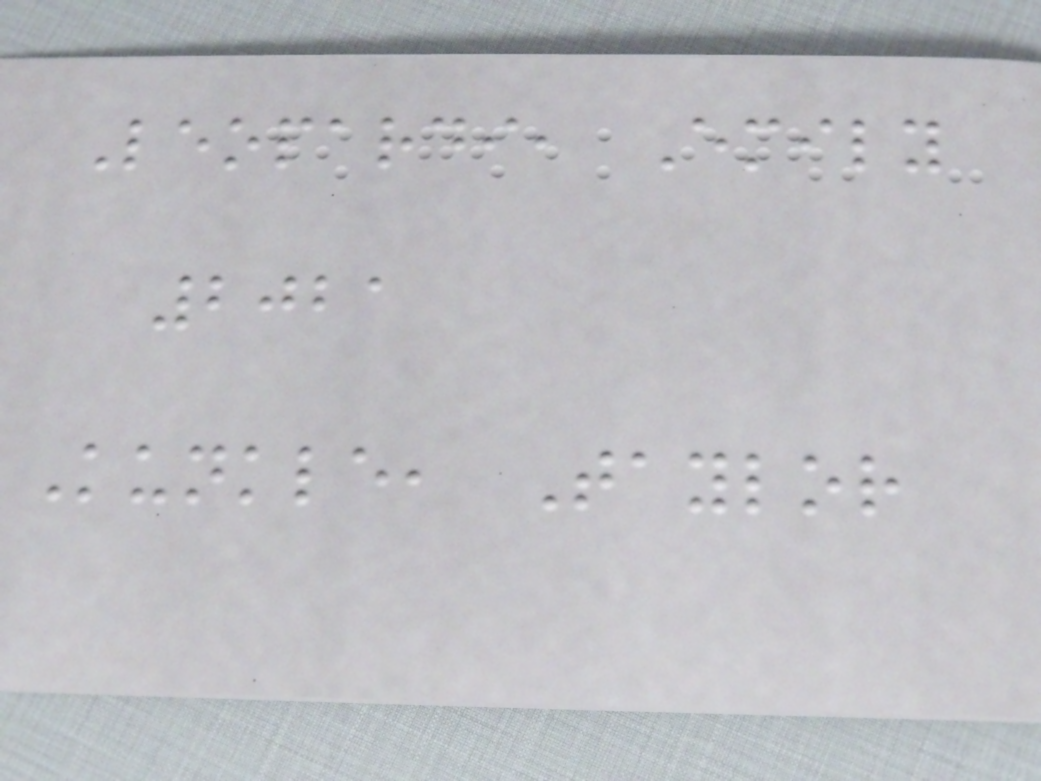Leopardi, Emily
2021
Kunkle, Taylor
